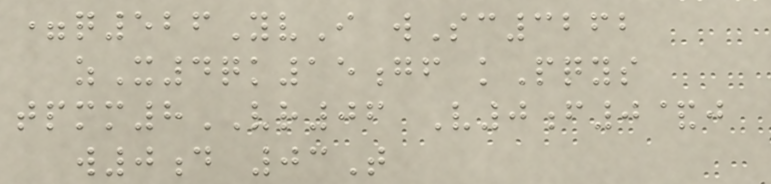=q526YvI wSc3262
zX4qk15gf kPqys
tpmm8VR06 V0f0&j
w0d 03T
